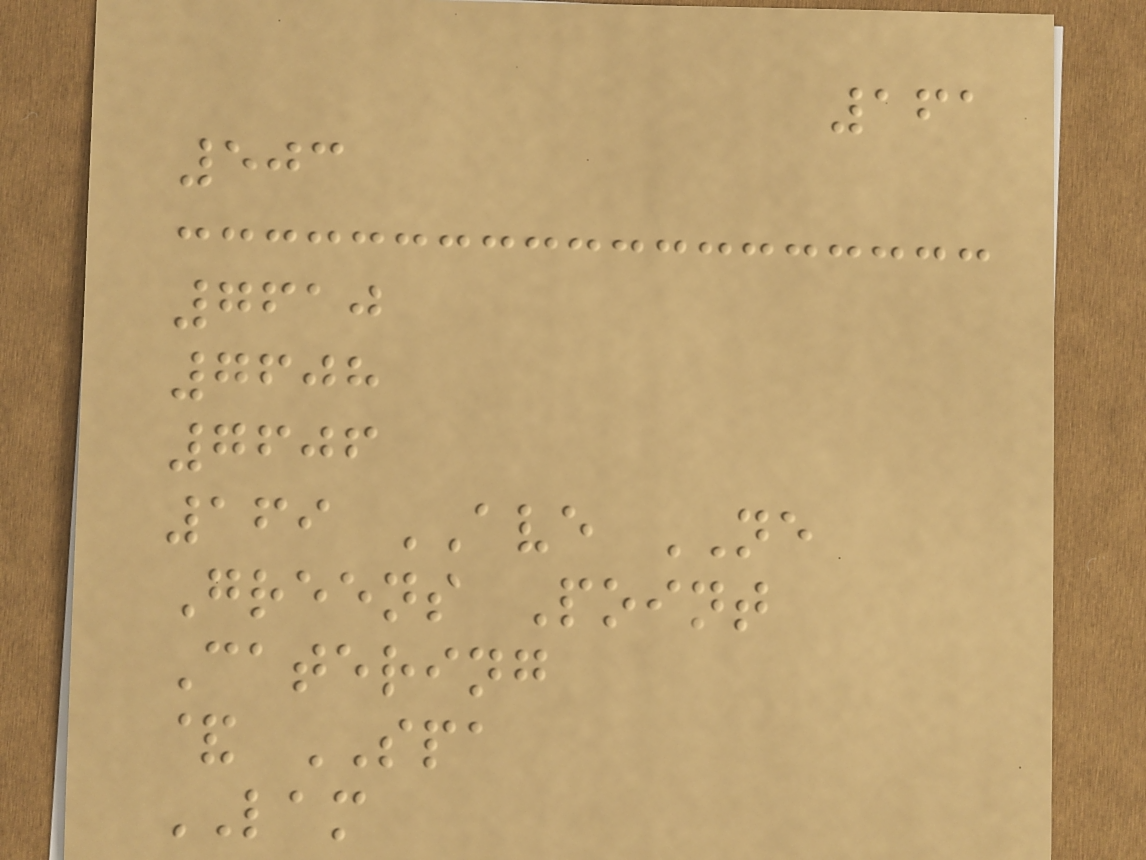161
503
7610
7608
7606
169 AVE NE
Greens Point
Catering
& SPA
LAM
